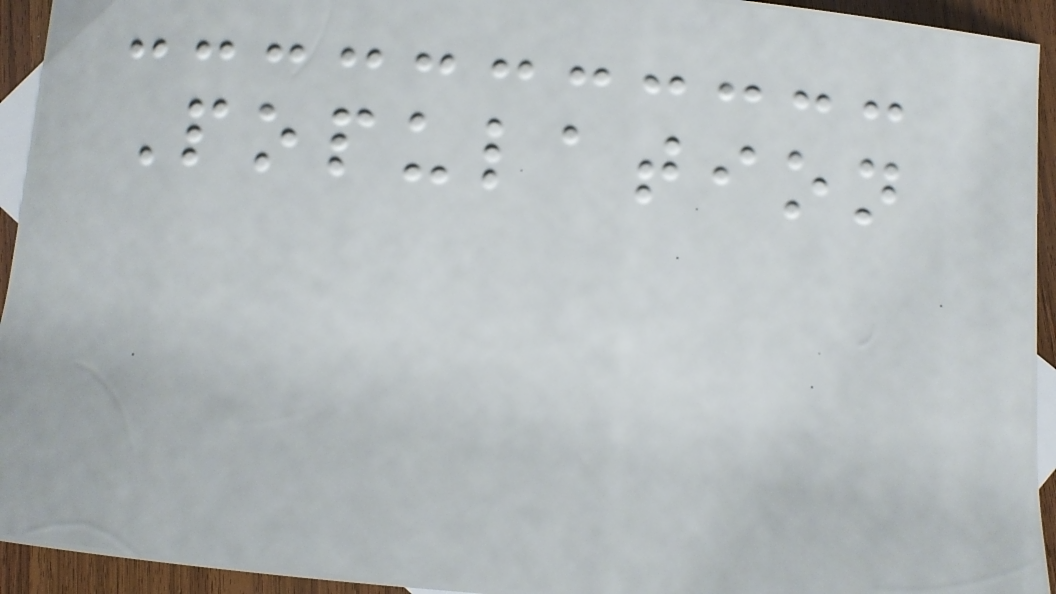Population
